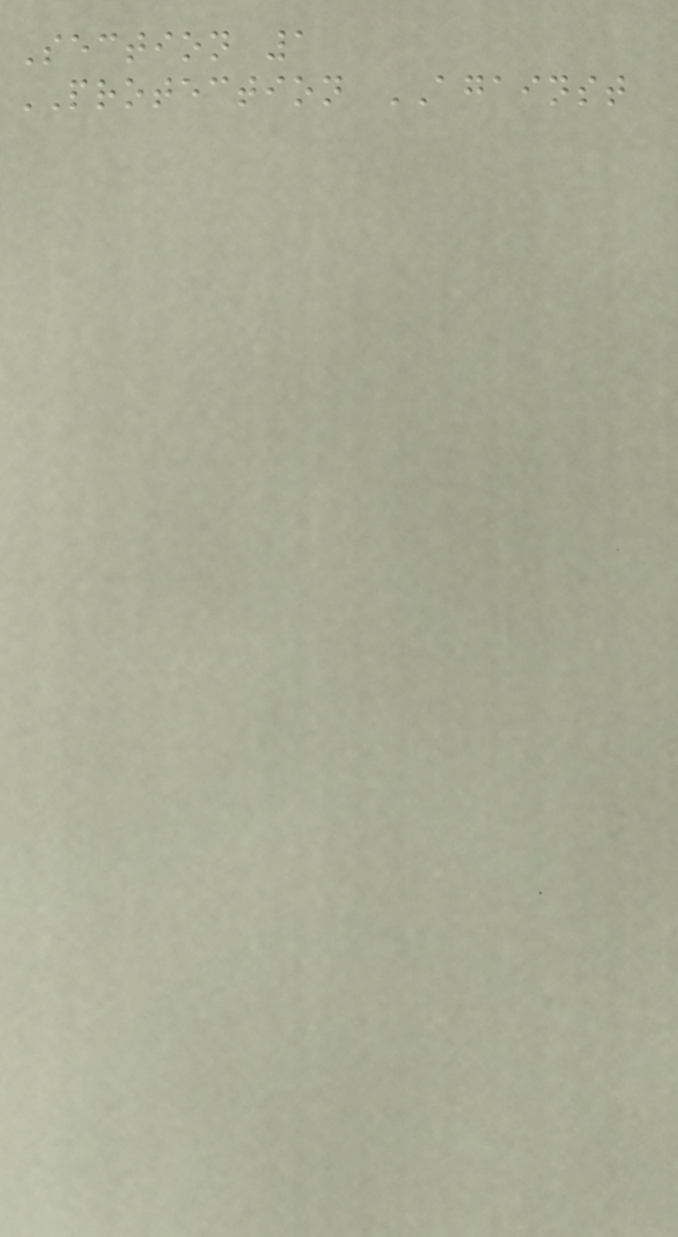Section 1
PROTECTION AGAINST
